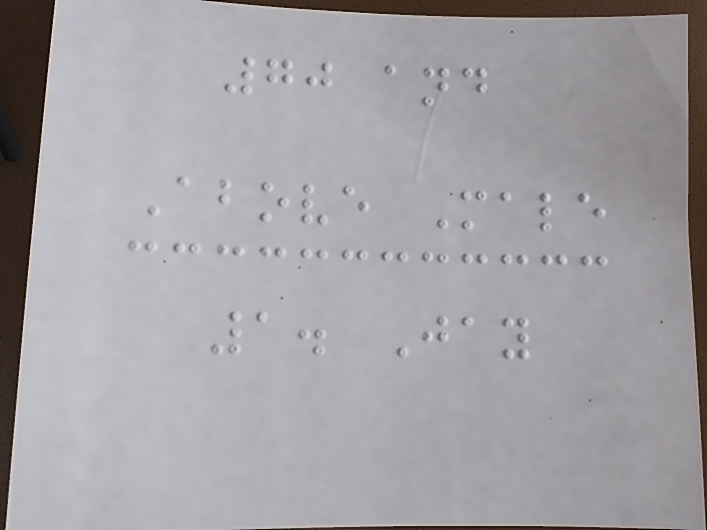70 and
Above Male
1. Jay
